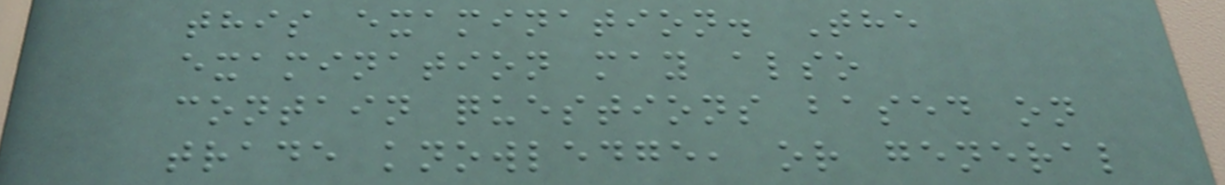this examination. The
examination may also
contain questions based on
trade knowledge, or general
